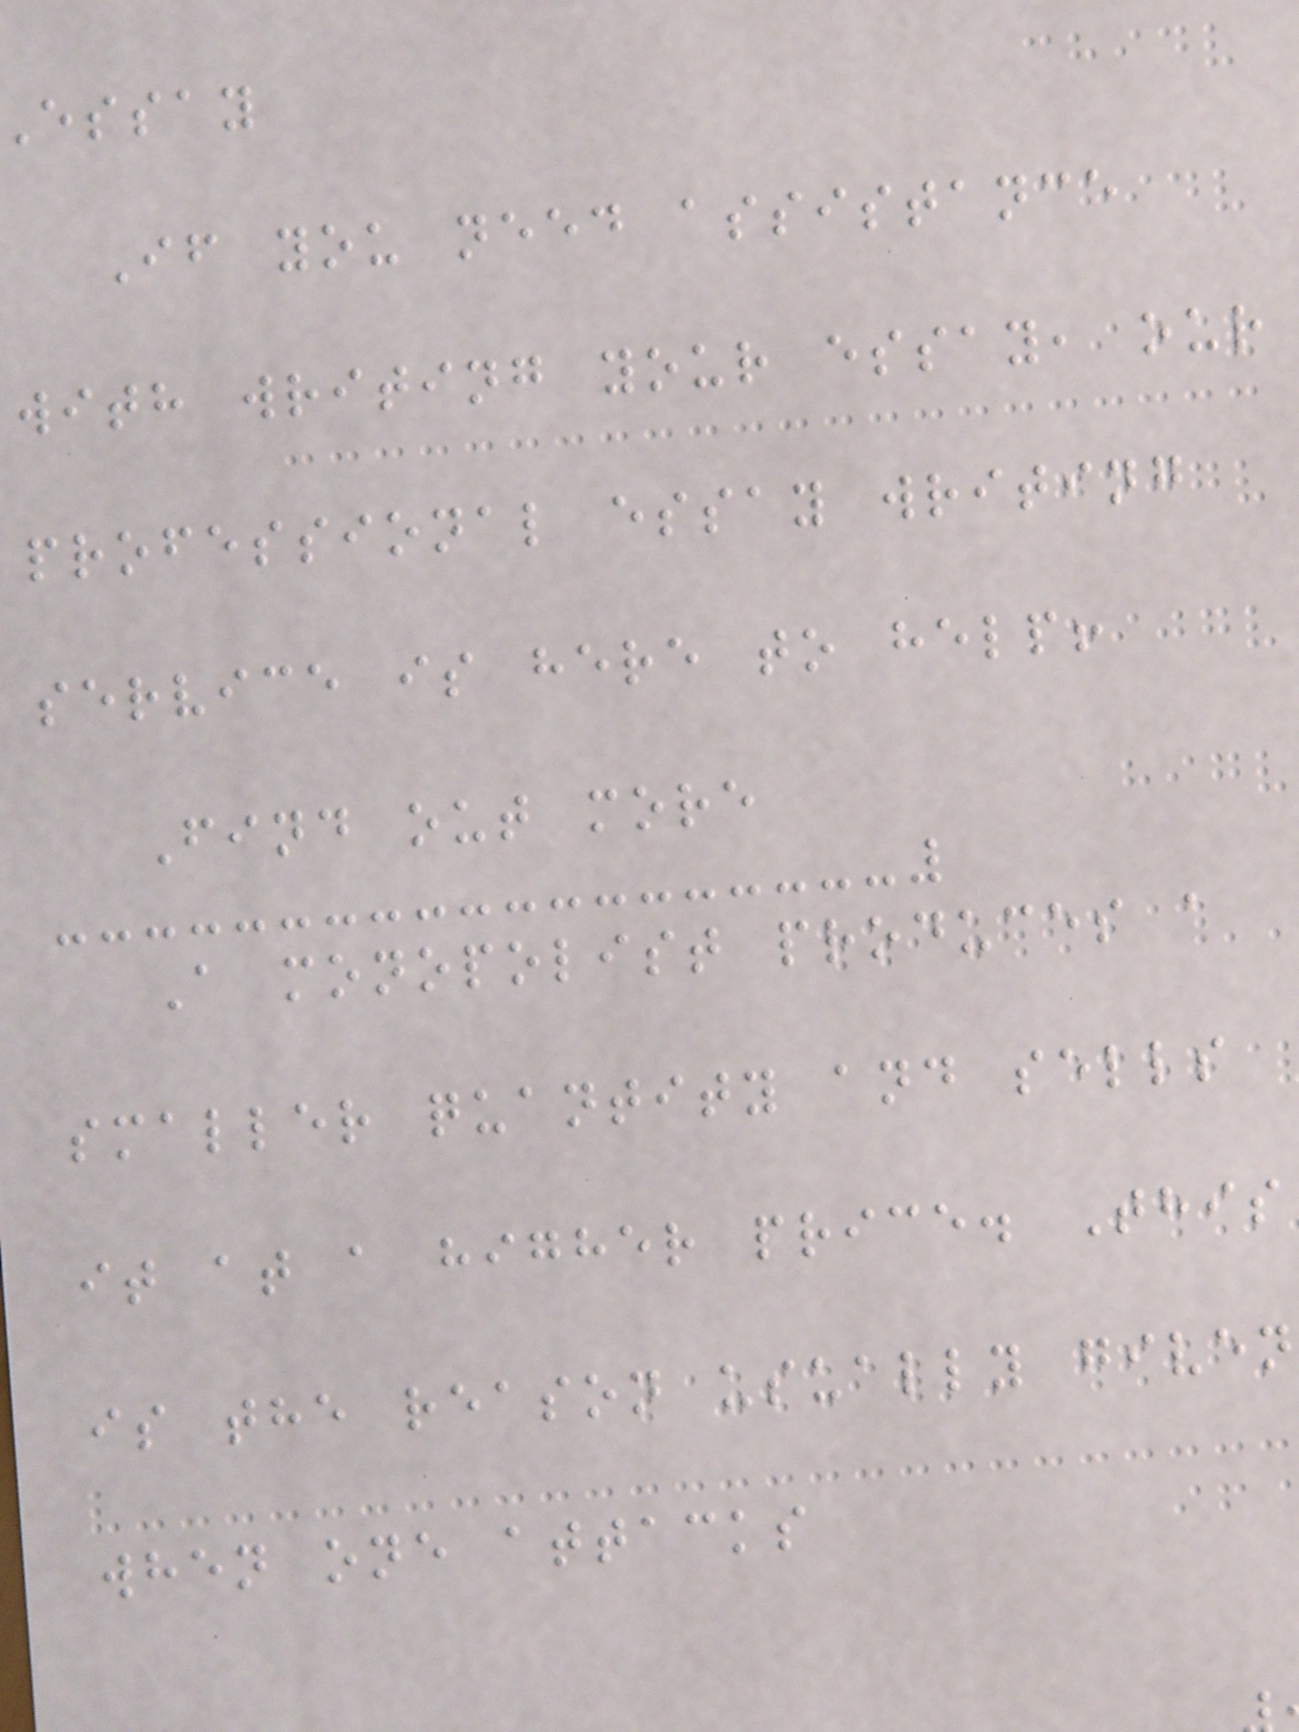essay
If you need assistance
with writing your essay, our
professional essay writing
service is here to help!
Find out more
A monopolist produces a
smaller quantity and sells
it at a higher price. This
is the reason usually given
when one attacks
